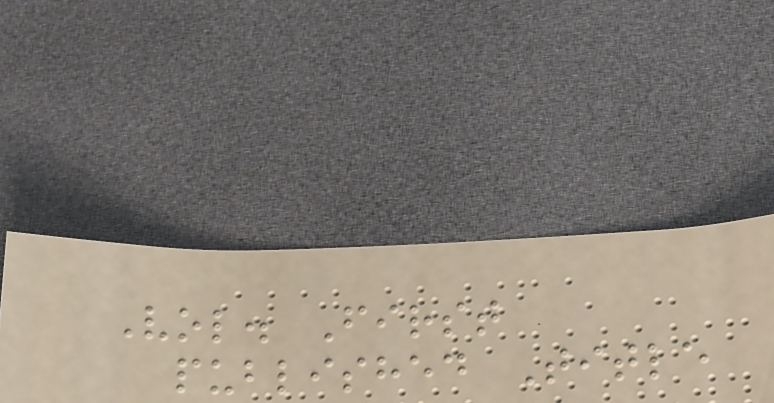Vol. First
published Title
